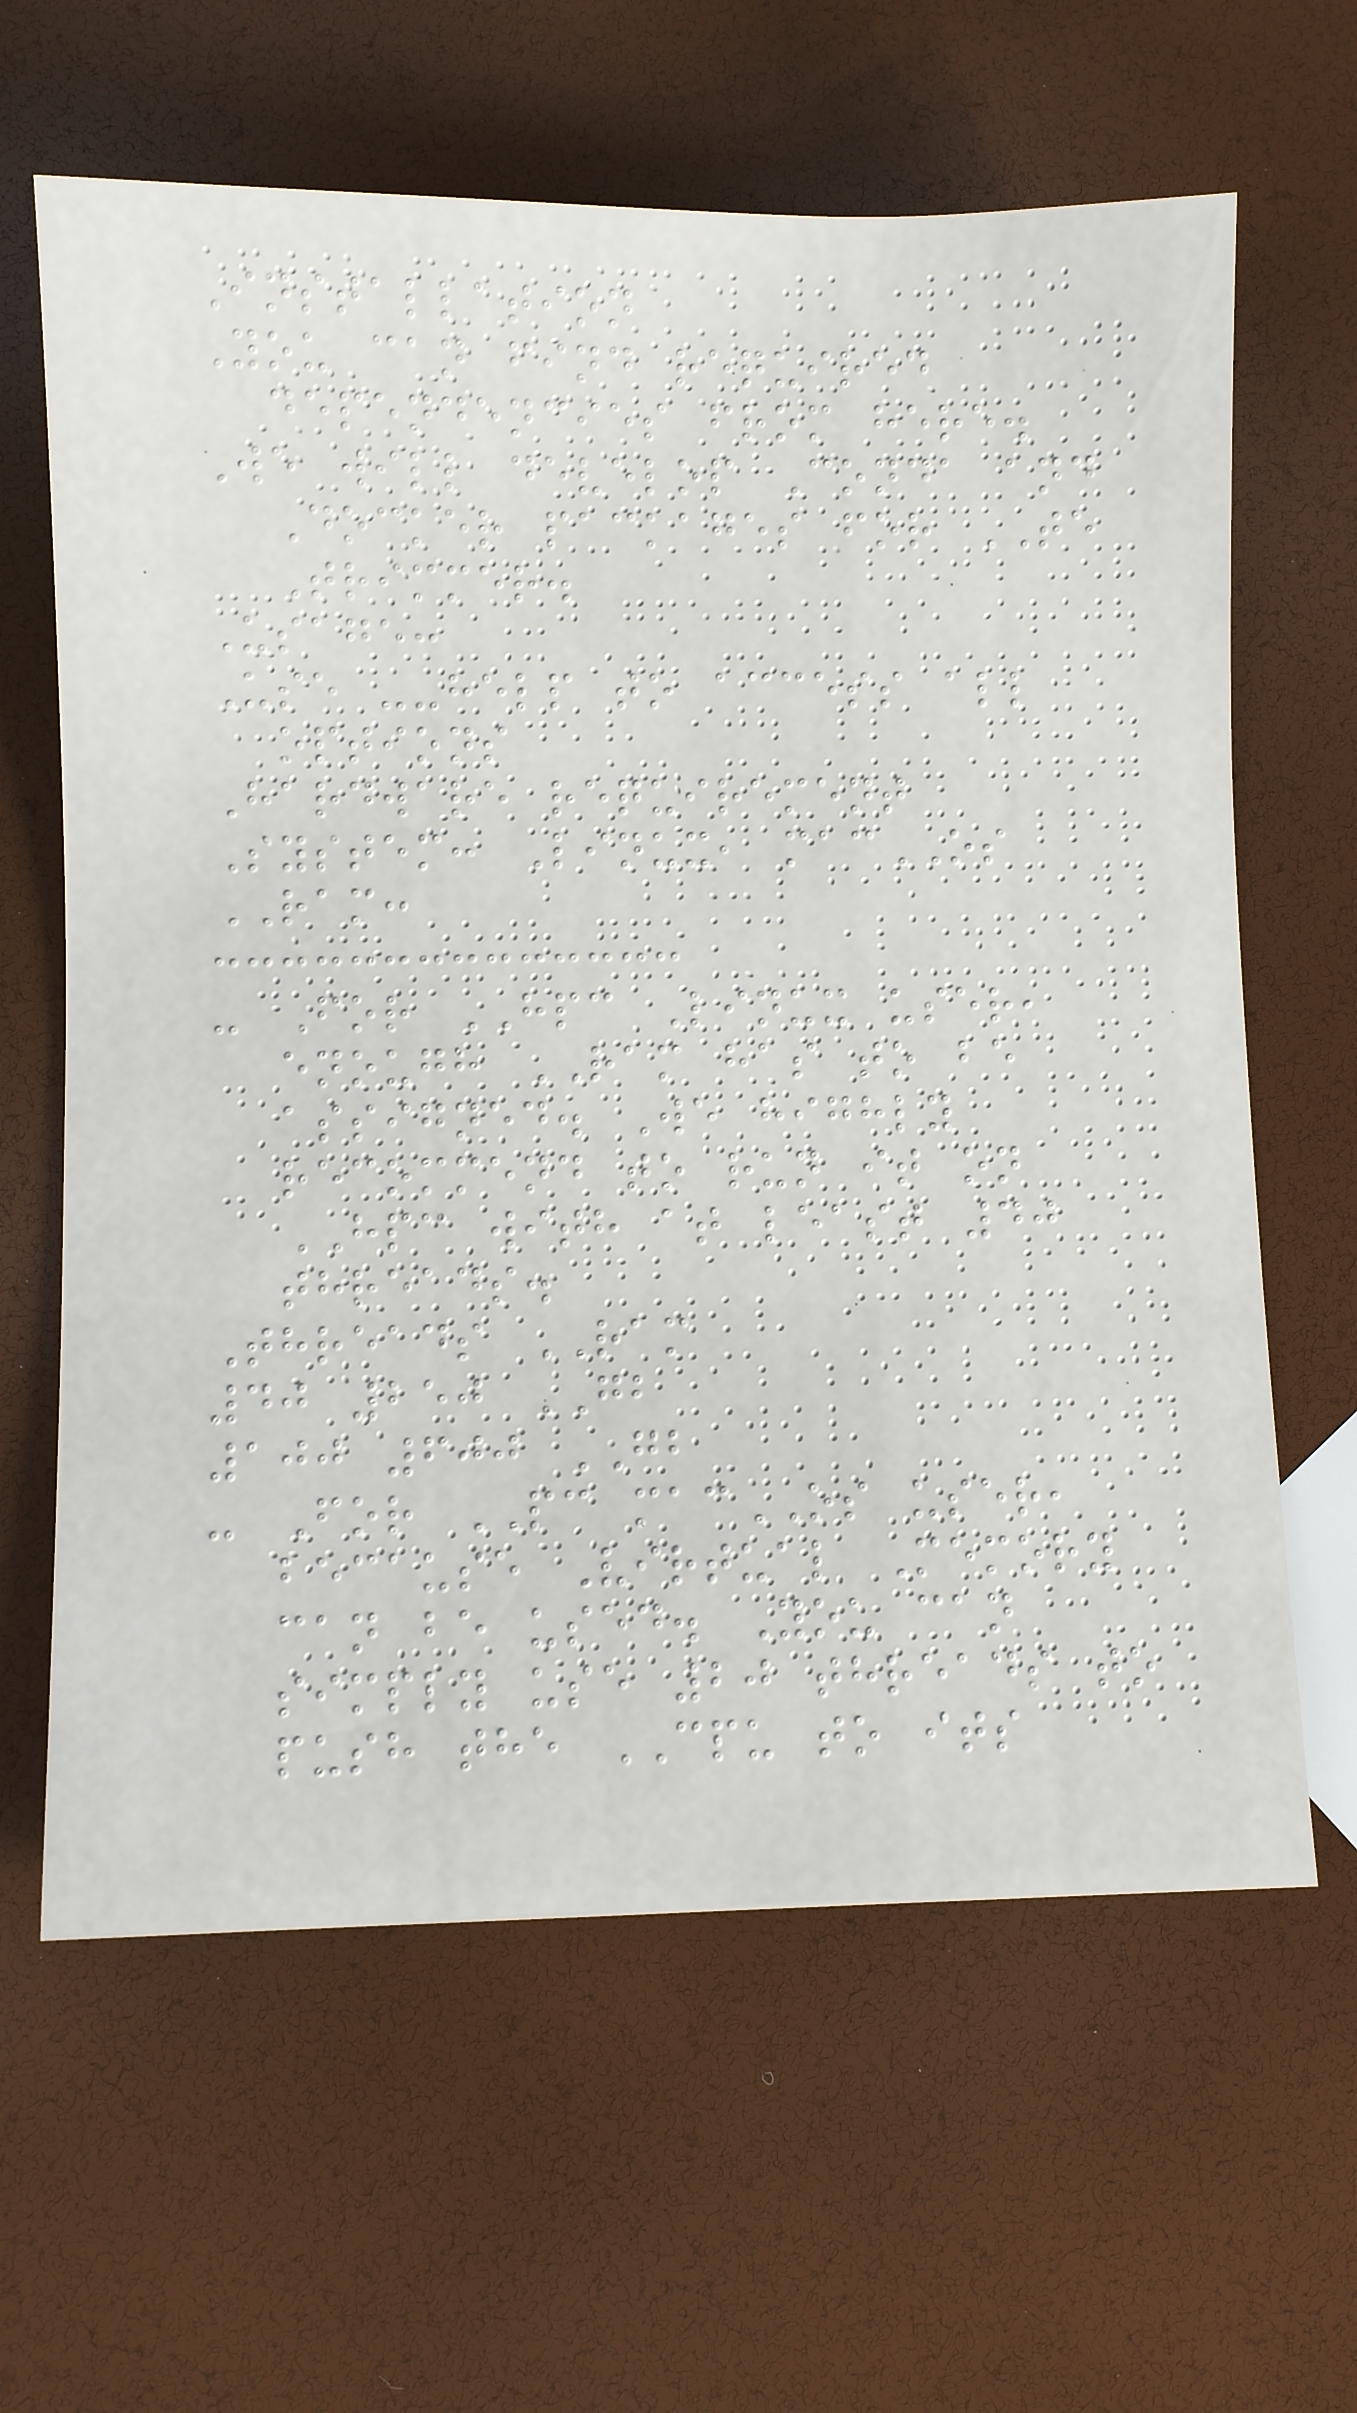Installation
You can find required
dependencies from here.
We will develop Conda and
Docker packages for TE
Trimmer.
Usage:
Use --help to access all
options
Hardware requirement
System: Linux, macOS
RAM:
- For HPC Linux user,
enough RAM has to be
assigned. We highly
recommend to run it on
HPC with at least 40
threads.
Threads RAM
40 250 GB
100 600 GB
- For PC macOS user,
because Virtual Memory
can be used. You can
simply use 20 threads to
push the CPU to its
